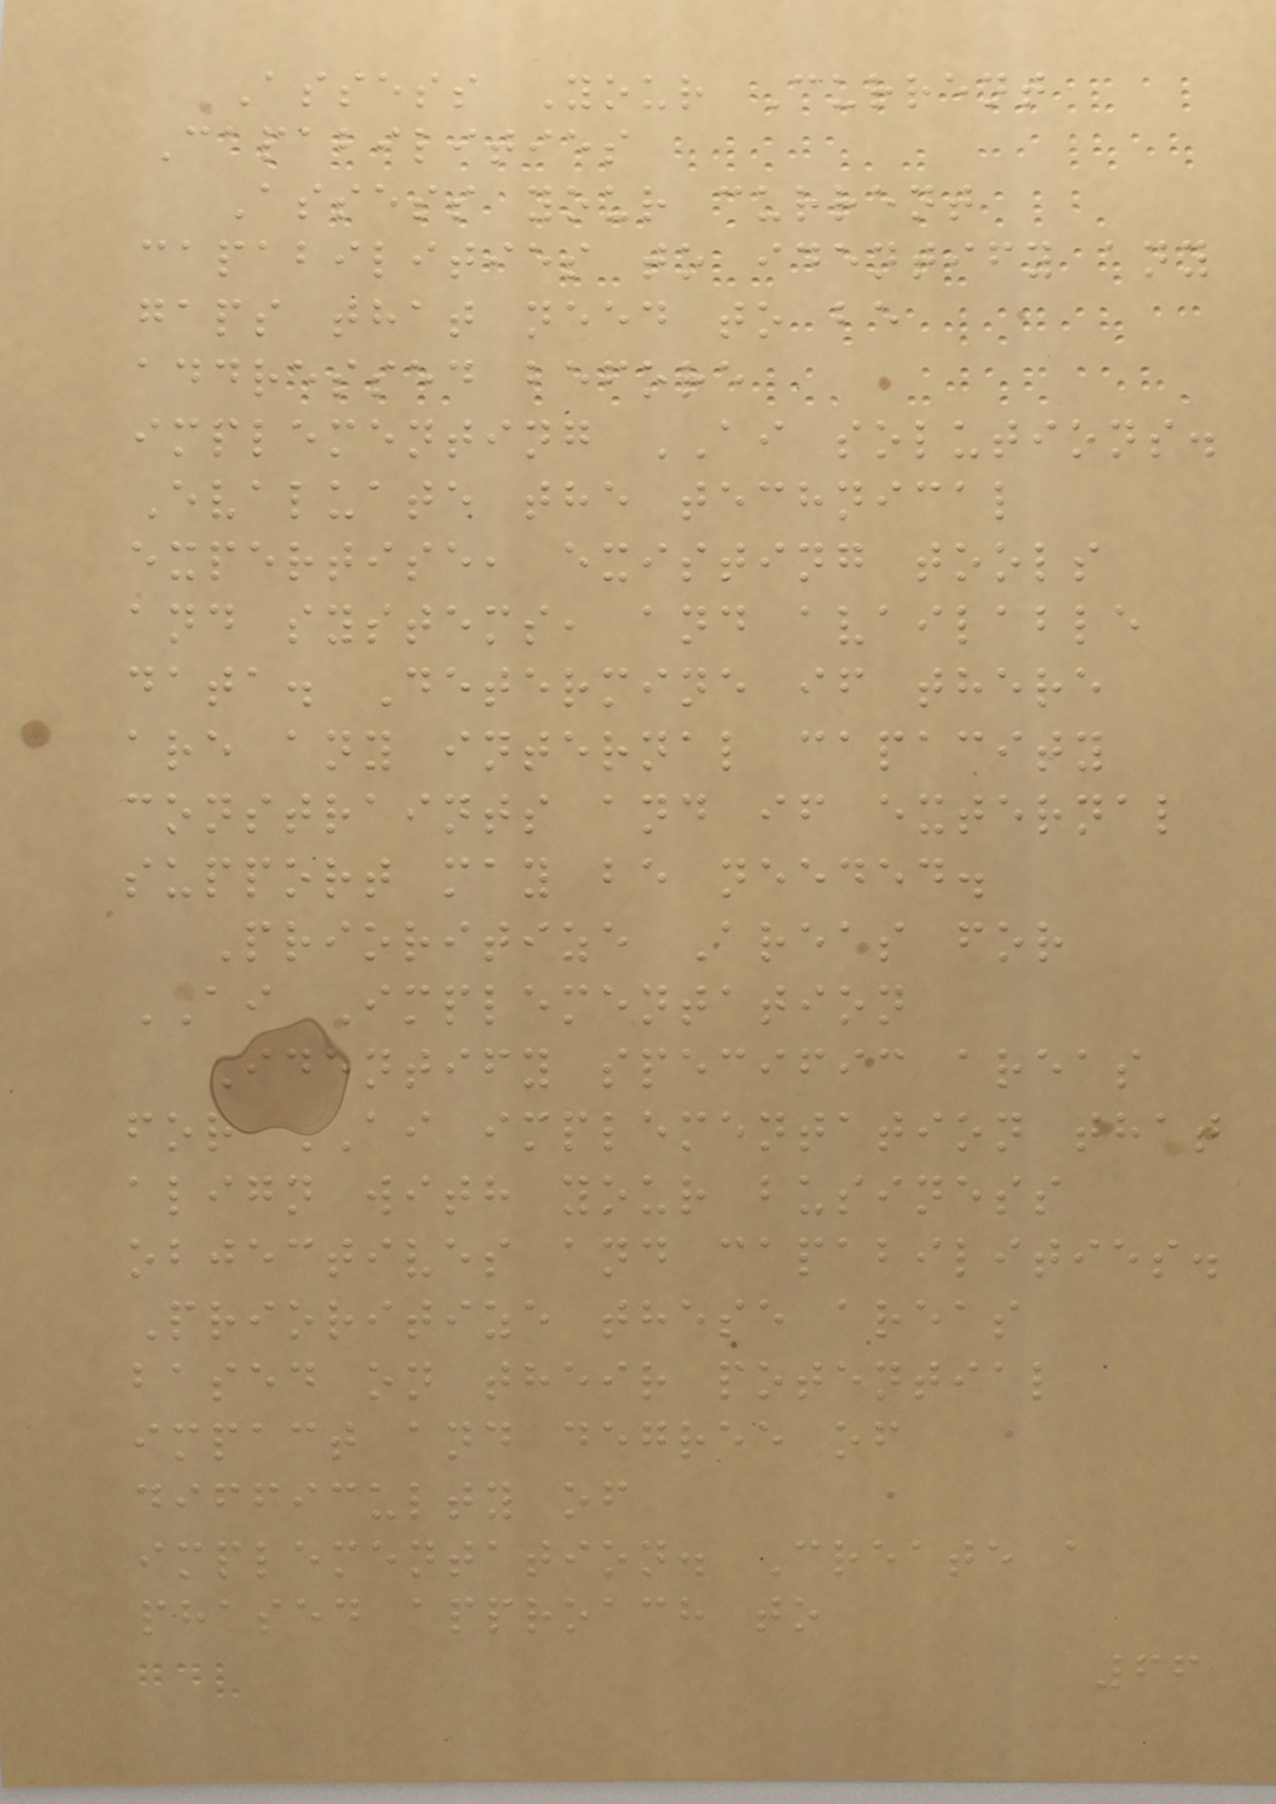Assess Your Current
Capabilities
Assess your current
capabilities to identify any
gaps that need to be
addressed before
implementing AI solutions.
Evaluate the technical
expertise, existing tools
and systems, and available
data. Determine if there
are any internal capacity
constraints and if external
support may be needed.
Prioritize Areas for
AI Implementation
Identify specific areas
for AI implementation that
align with your business
objectives and capabilities.
Prioritize these areas
based on their potential
impact and degree of
difficulty of
implementation. Create a
phased approach to
66
